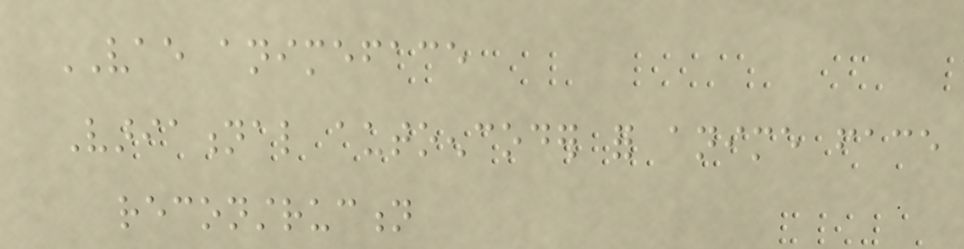VAE animeface
Variational autoencoder for anime face
reconstruction
